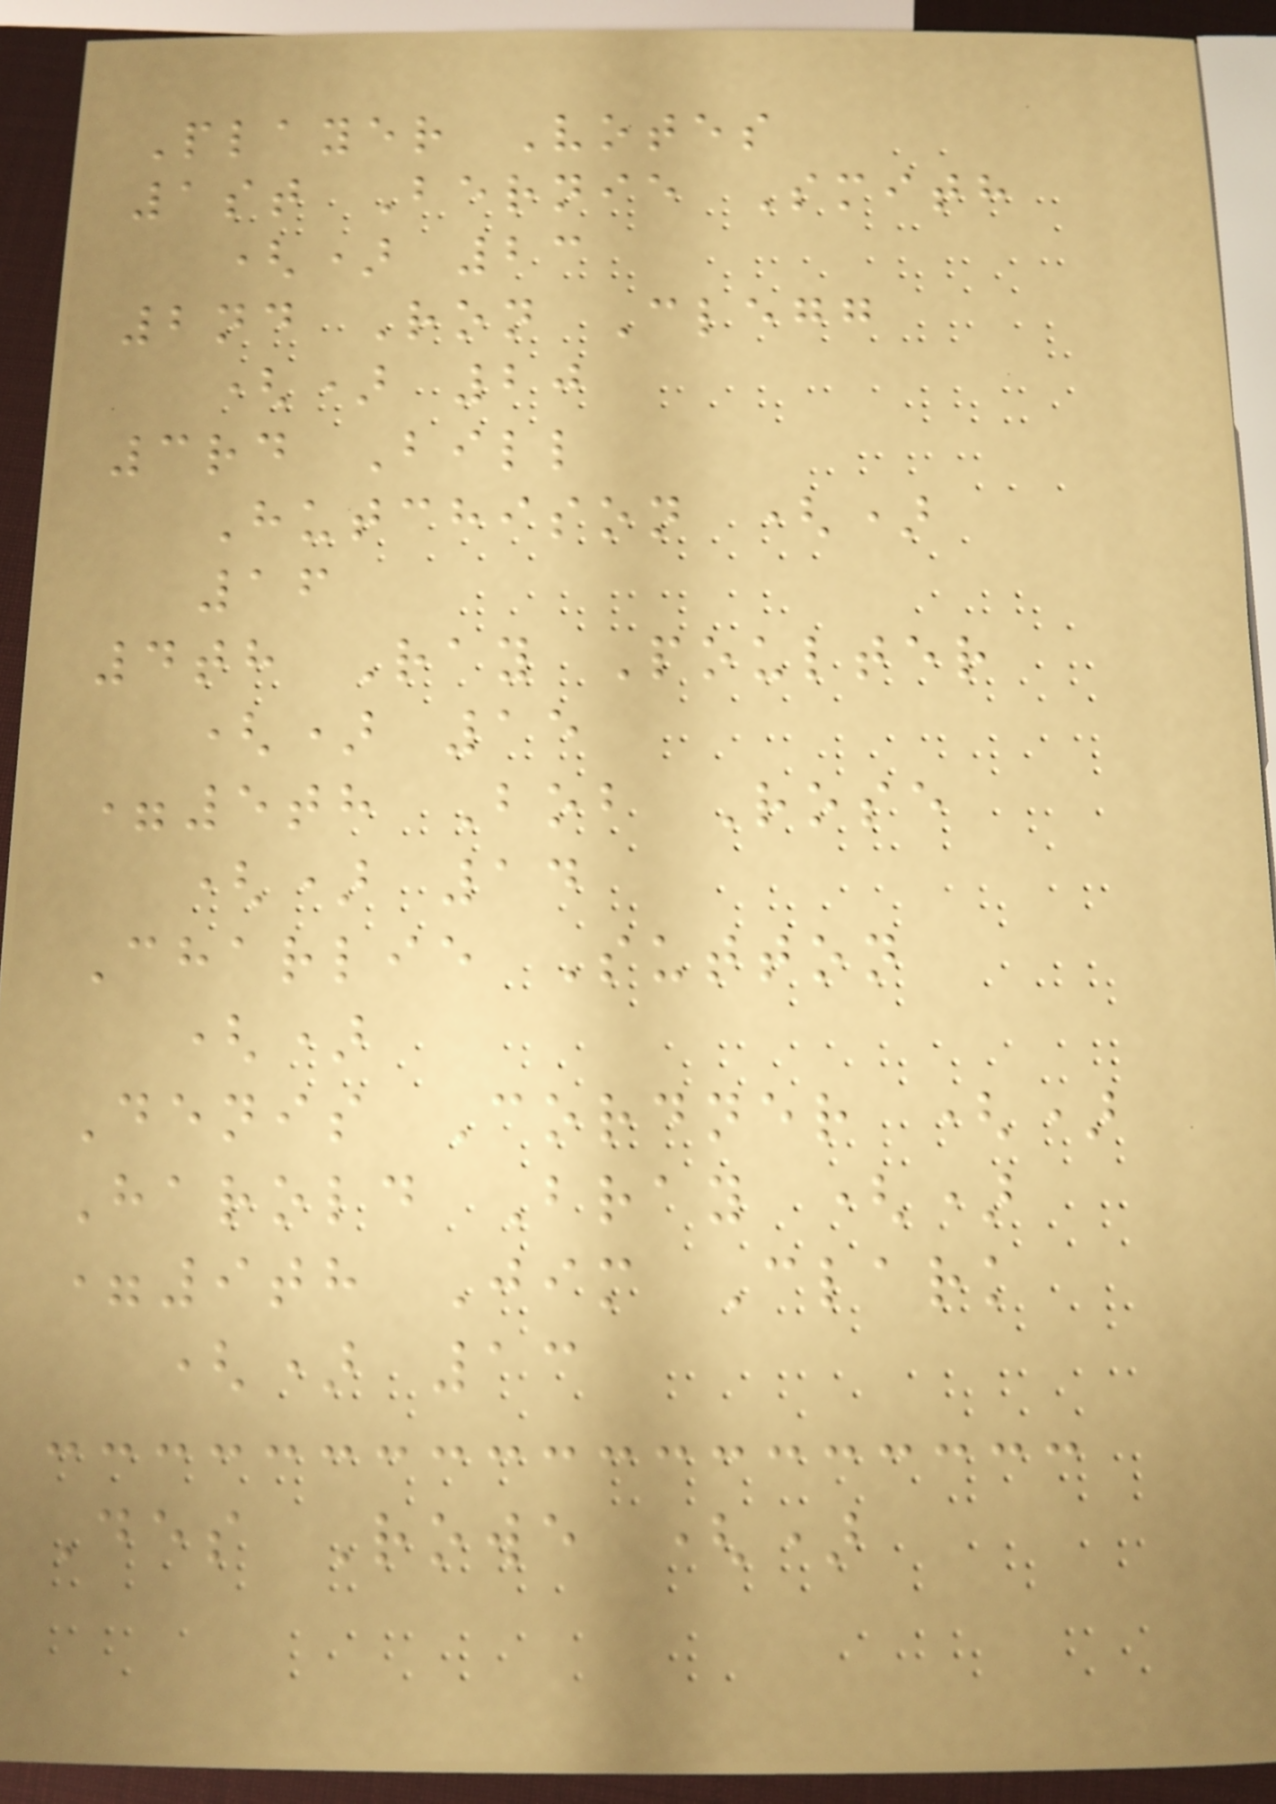Player Votes
1st Bernie Smith
() 23
2nd Ron Clegg
() 20
3rd Bill
Hutchison ()
16
4th Ray Poulter
() 15
=5th Bob Rose
() 14
Charlie Sutton
()
Denis Cordner ()
Harold Bray ()
=9th Jim Clark
() 13
Des Rowe ()
